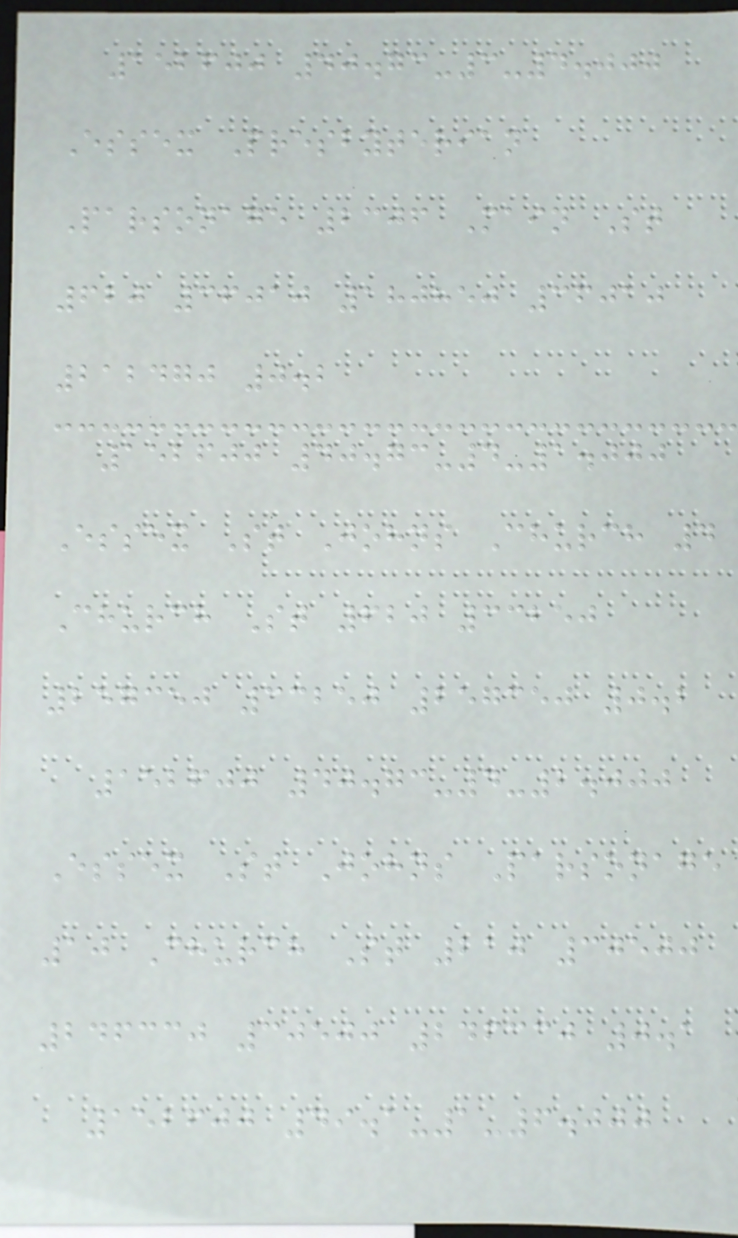152600 40.73-3-4.000
Essex Presbyterian
Parsonage 2306 Main St
620 36010 180850 36010
212470 0.2
152600 40.73-4-1.000
Essex St Johns Church 4
Church St 620 33250
257350 33250 257350 0.2
152600 40.73-4-2.000
Essex St Johns Parsonage
10 Church St 210 30500
246330 30500 246330 0.1
152600 49.1-1-6.000
